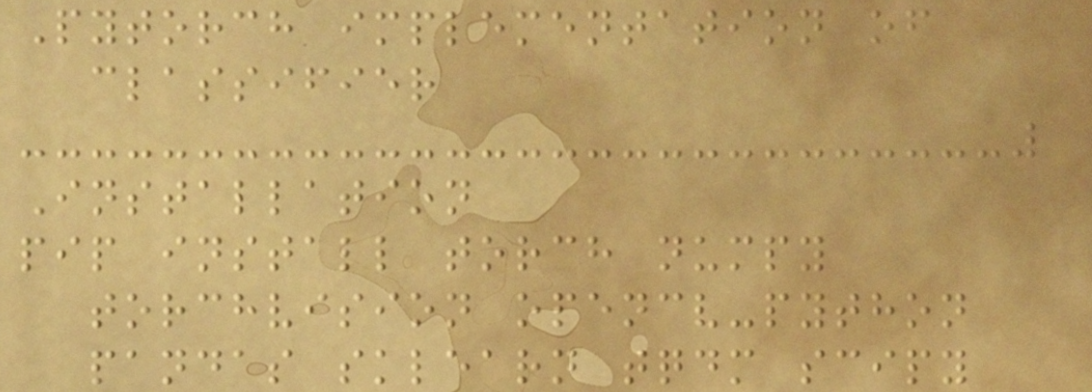Pytorch implementation of
classifier
Installation
pip install torch numpy
torchvision opencv-python
pandas sklearn tqdm scipy
